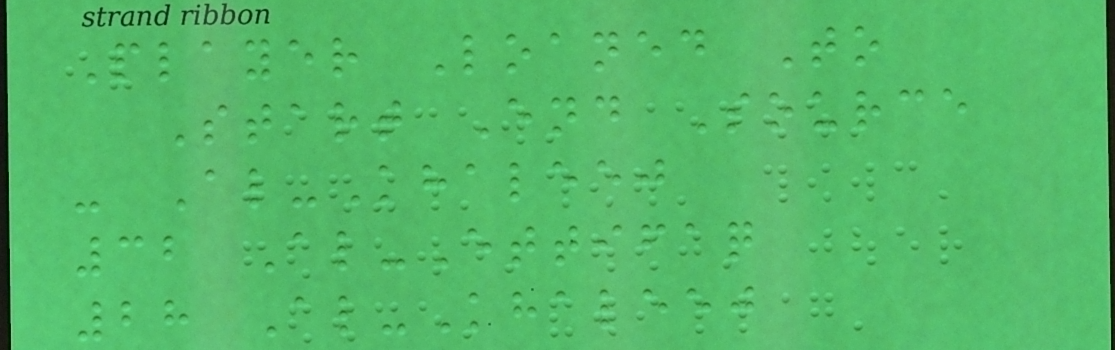Player Loaned To
Start End Source
- Al-Khaleej
32 Al-Ettifaq
28 Al-Khaleej
